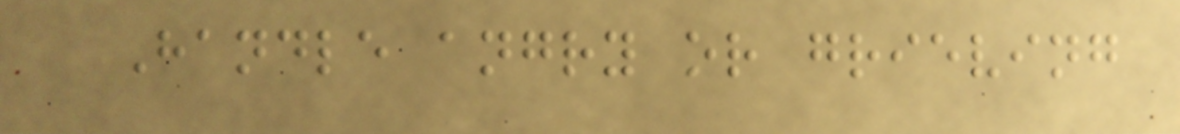Handle angry or grieving
